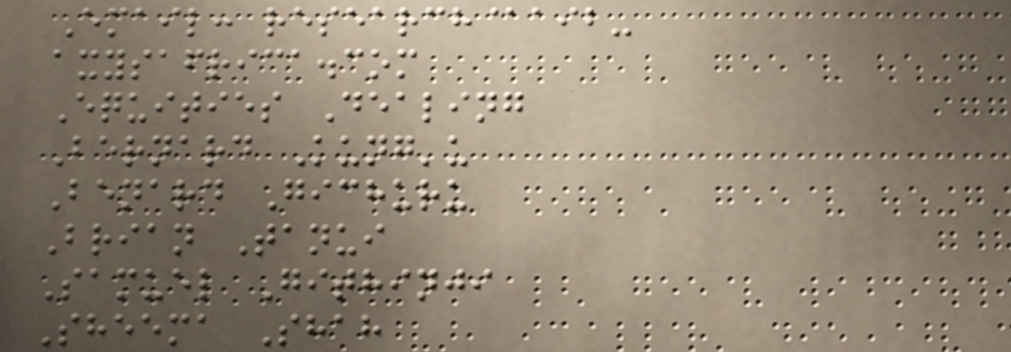Email: research@aib-
axysafrica.com
Equities Dealing
Bernard Kung'u
Benard Gichuru
Brian Tanui
Samuel Githinji
Sheema Shah
